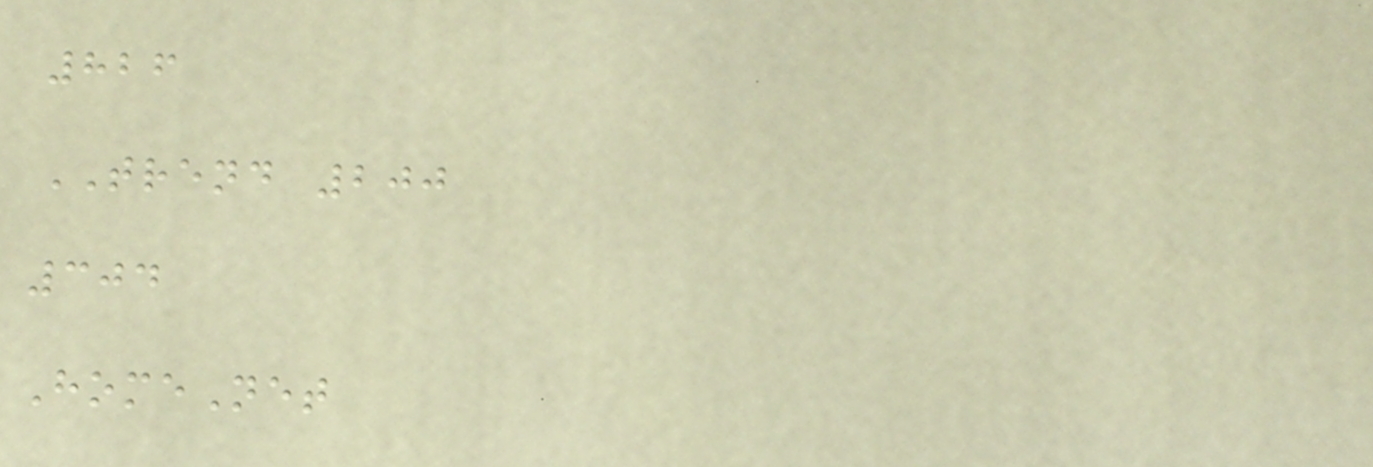826
TREND 200
304
HomeNet
